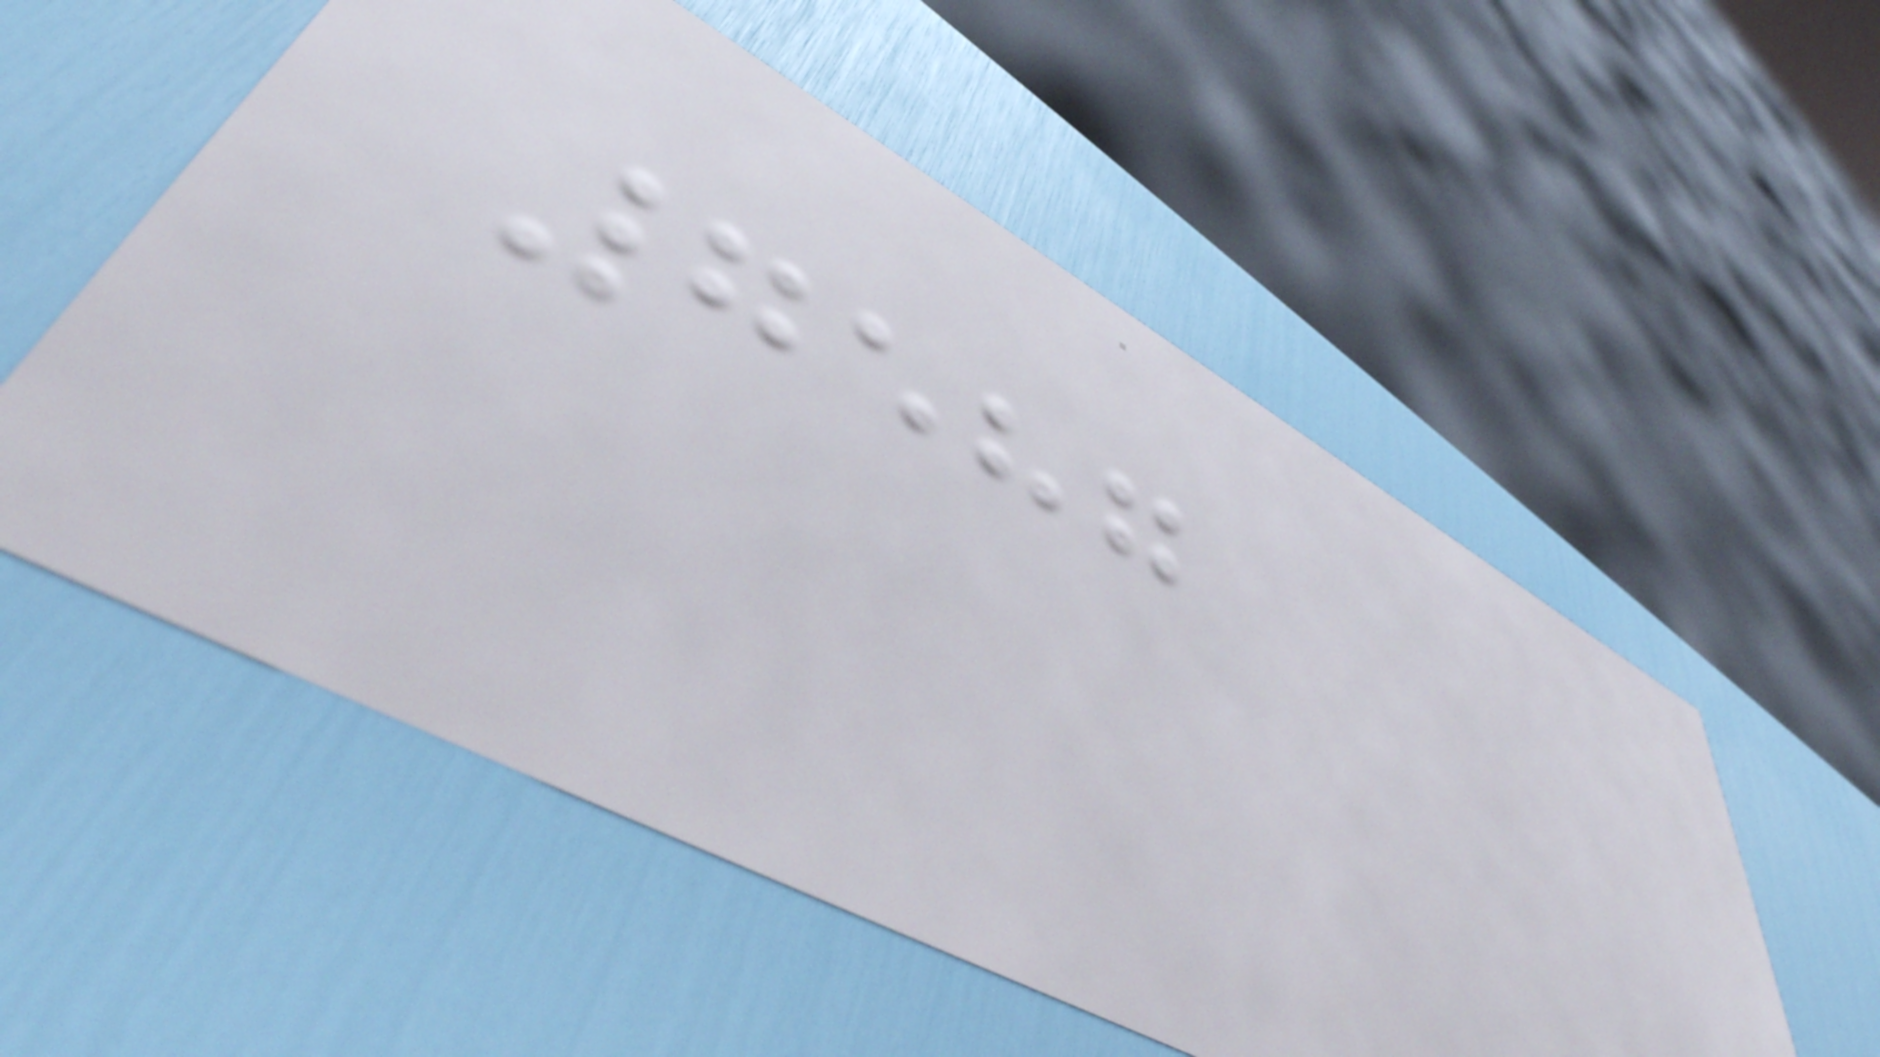7587
